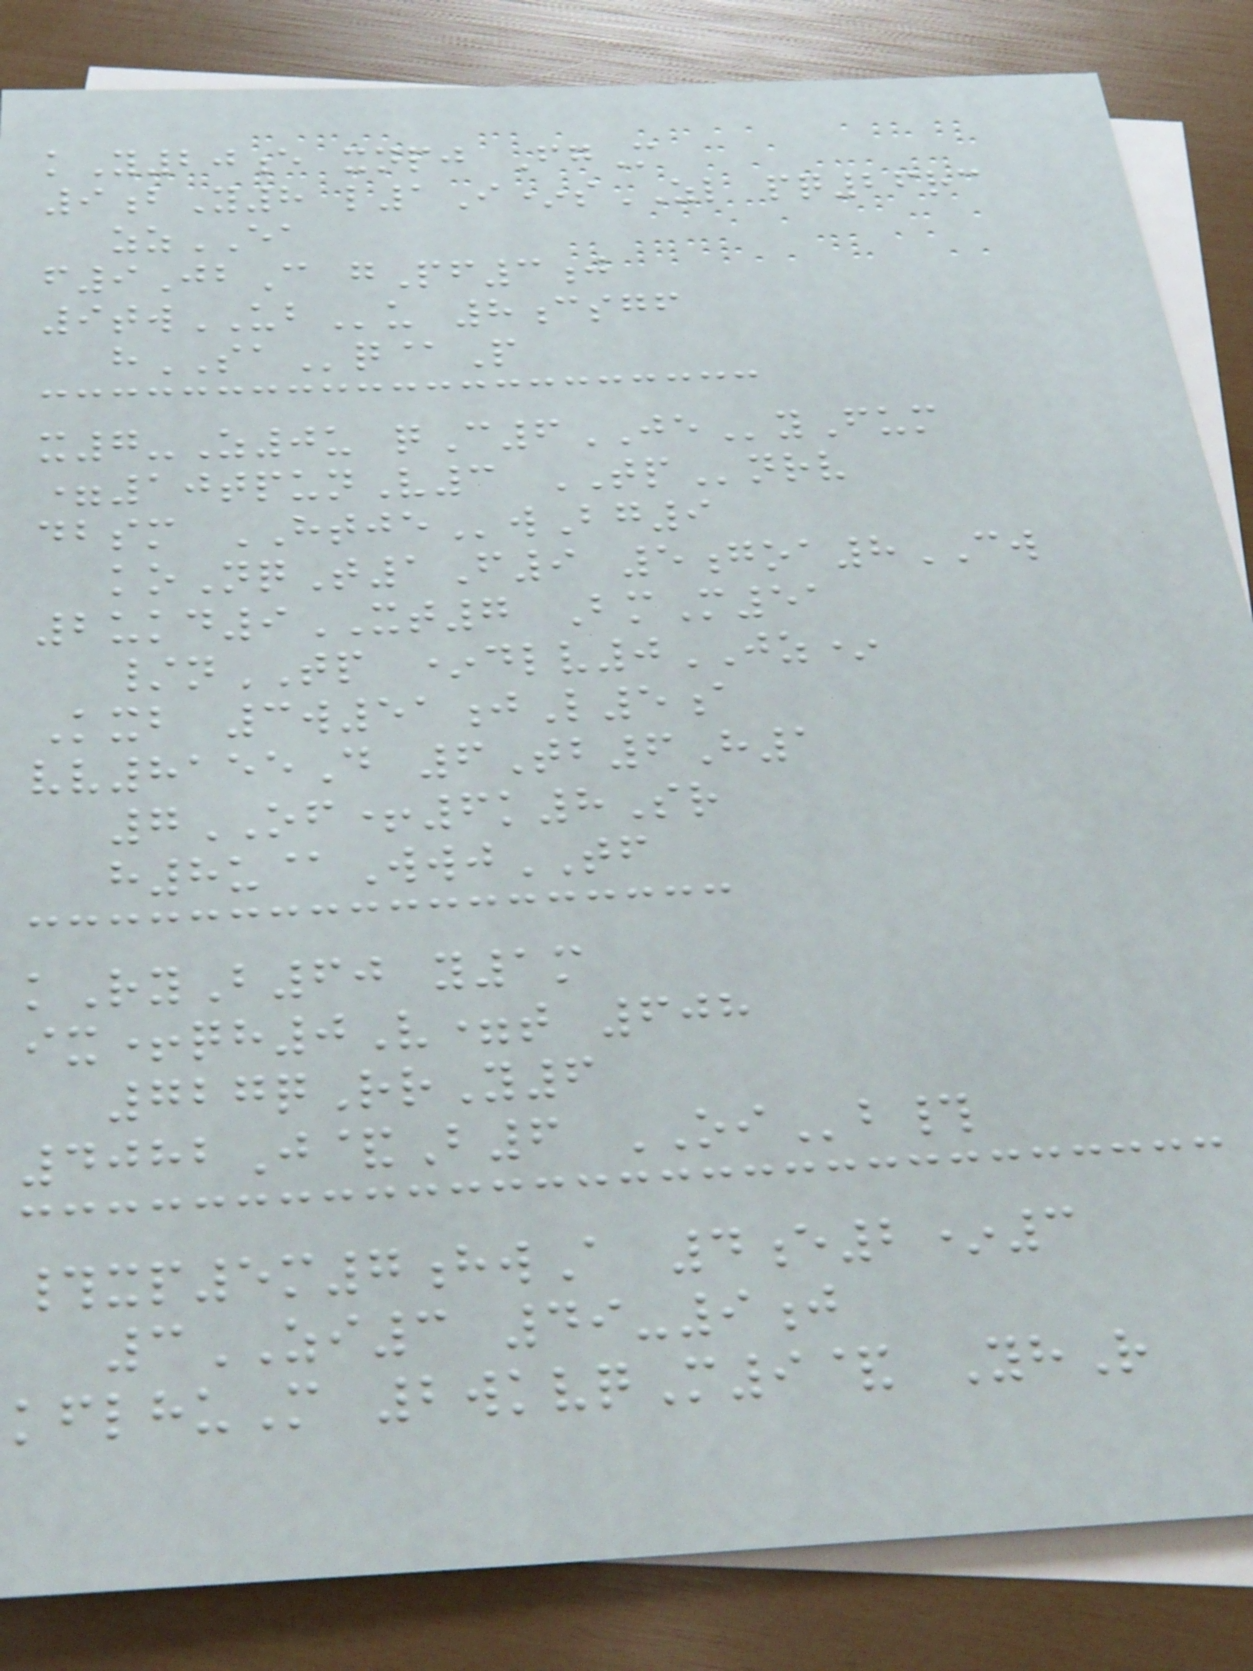kY20e xnpj FgM
9bY8 l1I*sZL pq26rc
zzEA
f9JbC gPf3j
9twUBu 8csgf
hSAq@P
x7-Z0u qC6JEyFum
=10tpunV3 TPnrv
dbsm HTJEwBg9
koNqT1F9 5goa8CW
2ukd9XT7 BmM51
/nTP *dlv0JZ*
Kxb 3w51jL5a
vv8155D 6Tb6H1
7OF+6k8Sr
h8u@WwjTF
kRyB60 y1m
ix+qh0V=t 608
727qRrY6
4082J&B6 OIb#
#xp5m7hwA 4e2*3
3ZI3 49-9j
kflhuM 2wkvqM9& YhR
